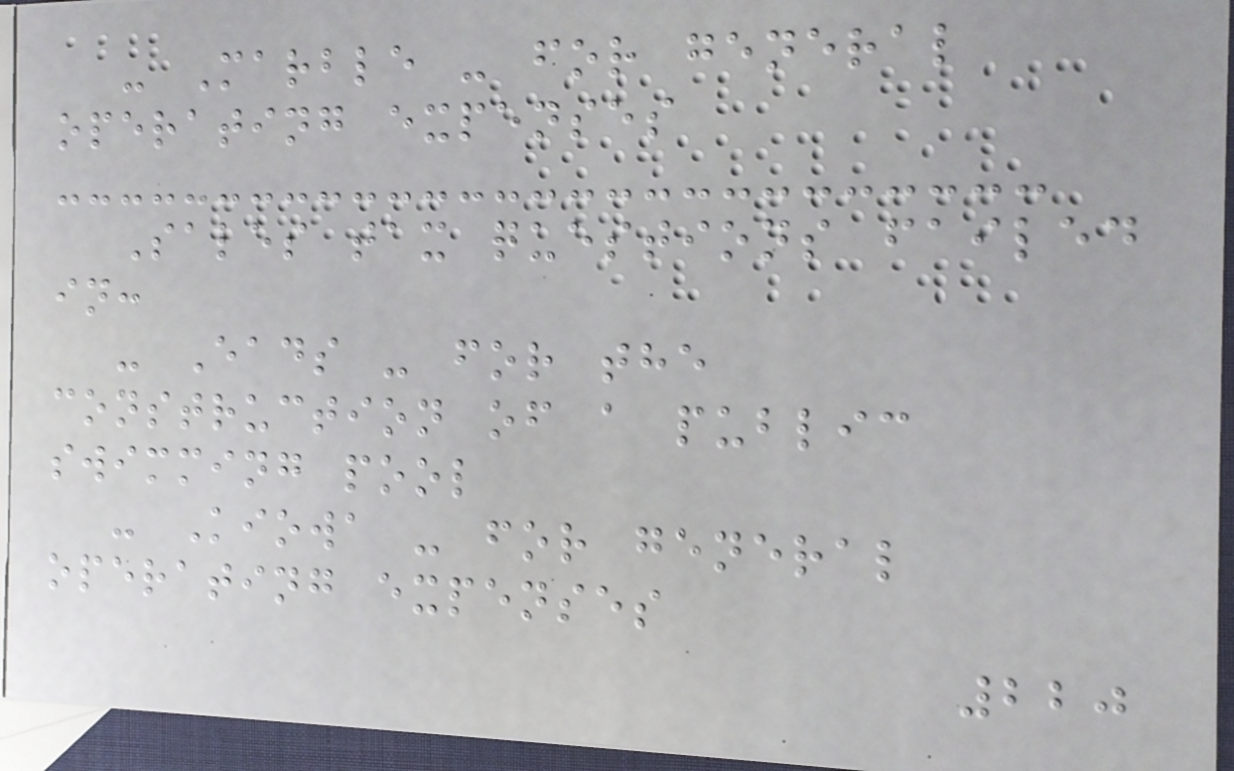- Marble - for general
operating expenses
Sales tax questions failed
in:
- Eads - for the
construction of a public
swimming pool
- Kiowa - for general
operating expenses
220
